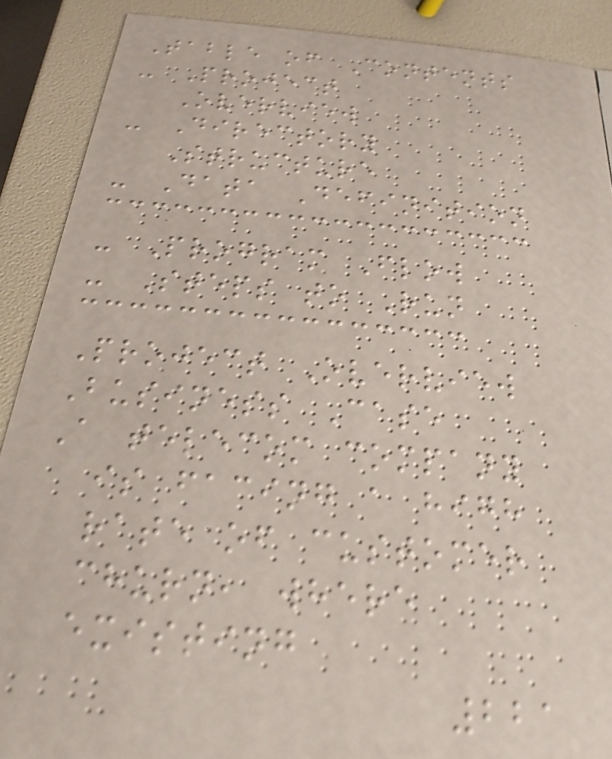Table of Contents
- Project
Overview
- Directory
Structure
- Data Definition
- Program Flow
- Steps to Run
Project Overview
Business Case
A telecom company
is facing a high
rate of customer
churn, where
existing
221
